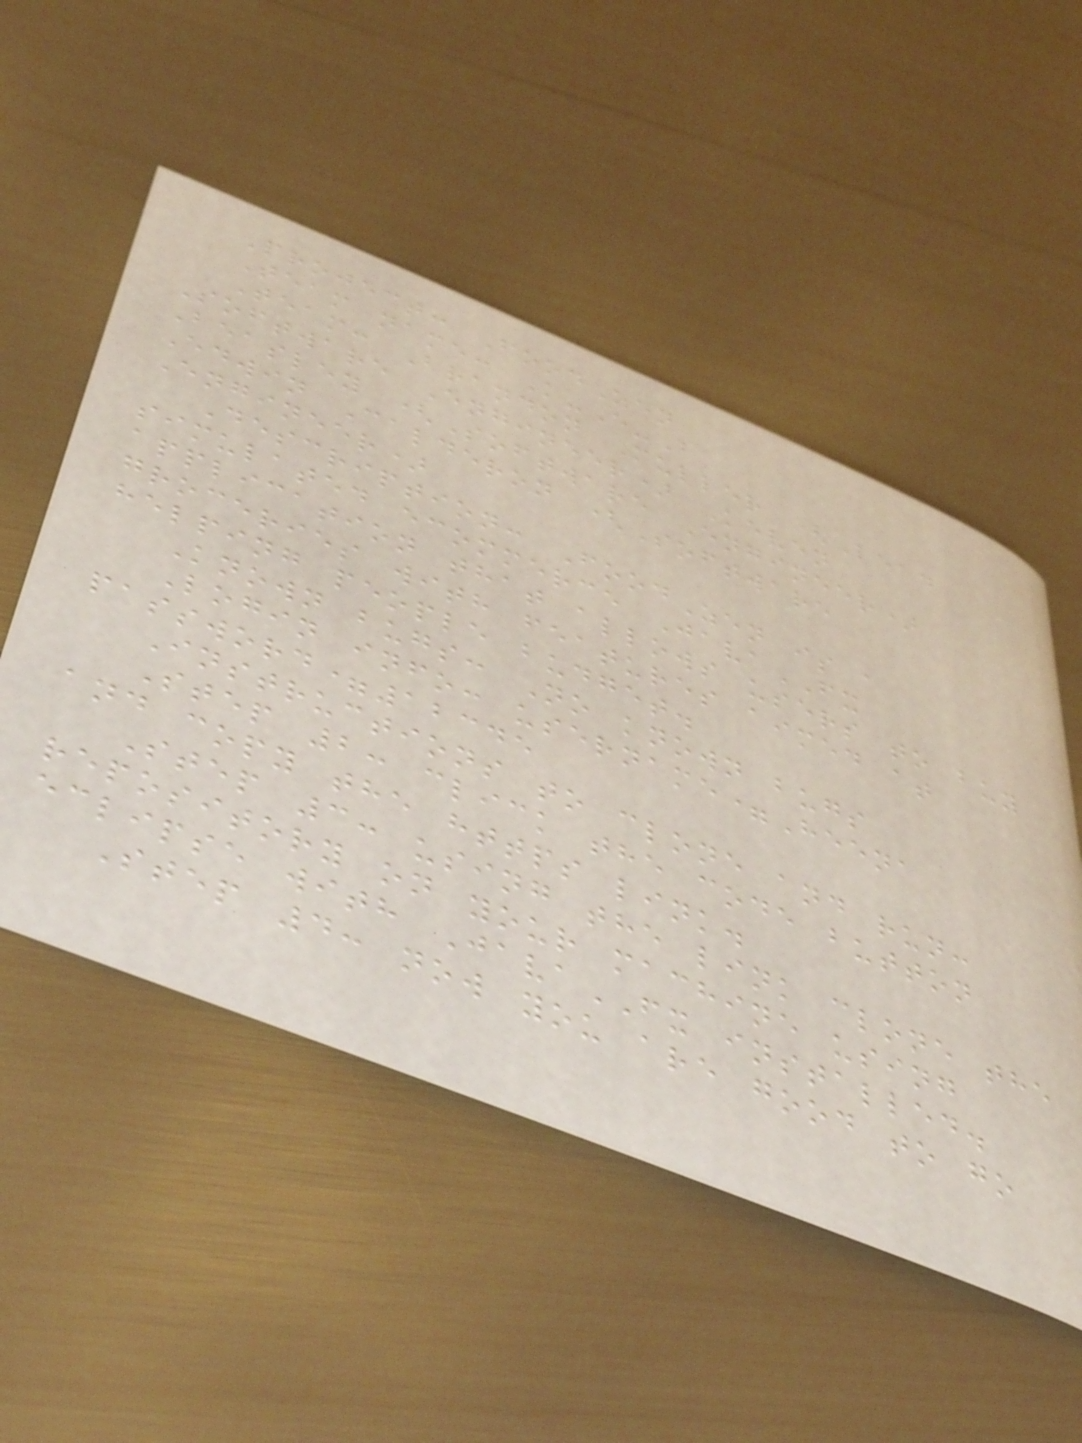Project: FoodZen
Team name: K-E-B
Team: Brandon Muller (Lead
Software Engineer) Keven
Beasley (Software Engineer)
Edwin Calderon (Software
Engineer)
Description: FoodZen is a
simulated ecommerce JavaFX
application that allows users to buy
groceries with features aimed at
helping people budget.
Known bugs: No known bugs
Login info: username=Heena
password=12345
Instructions to clone and run:
Step 2: click the code button
and copy the https link.
Step 3: using the link clone the
repository on your machine using
eclipse with JavaFX installed.
Step 4: now you are good to go
